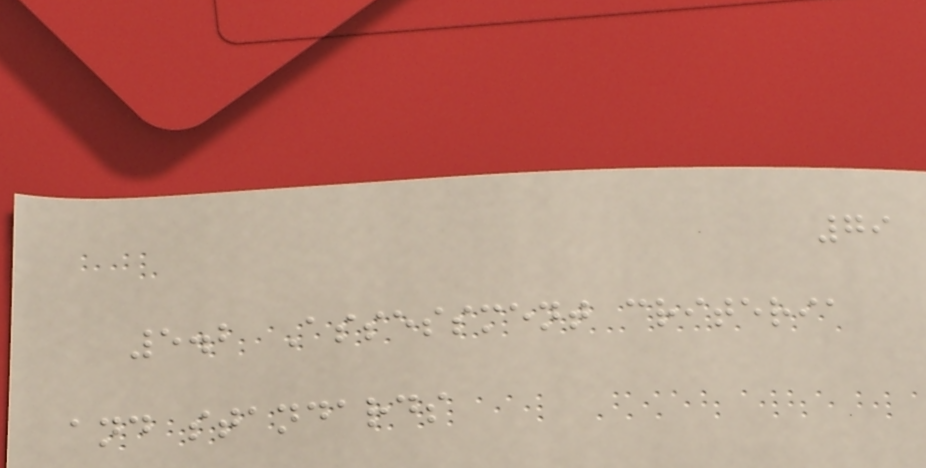79
5.2 Assessment criteria
and standards
